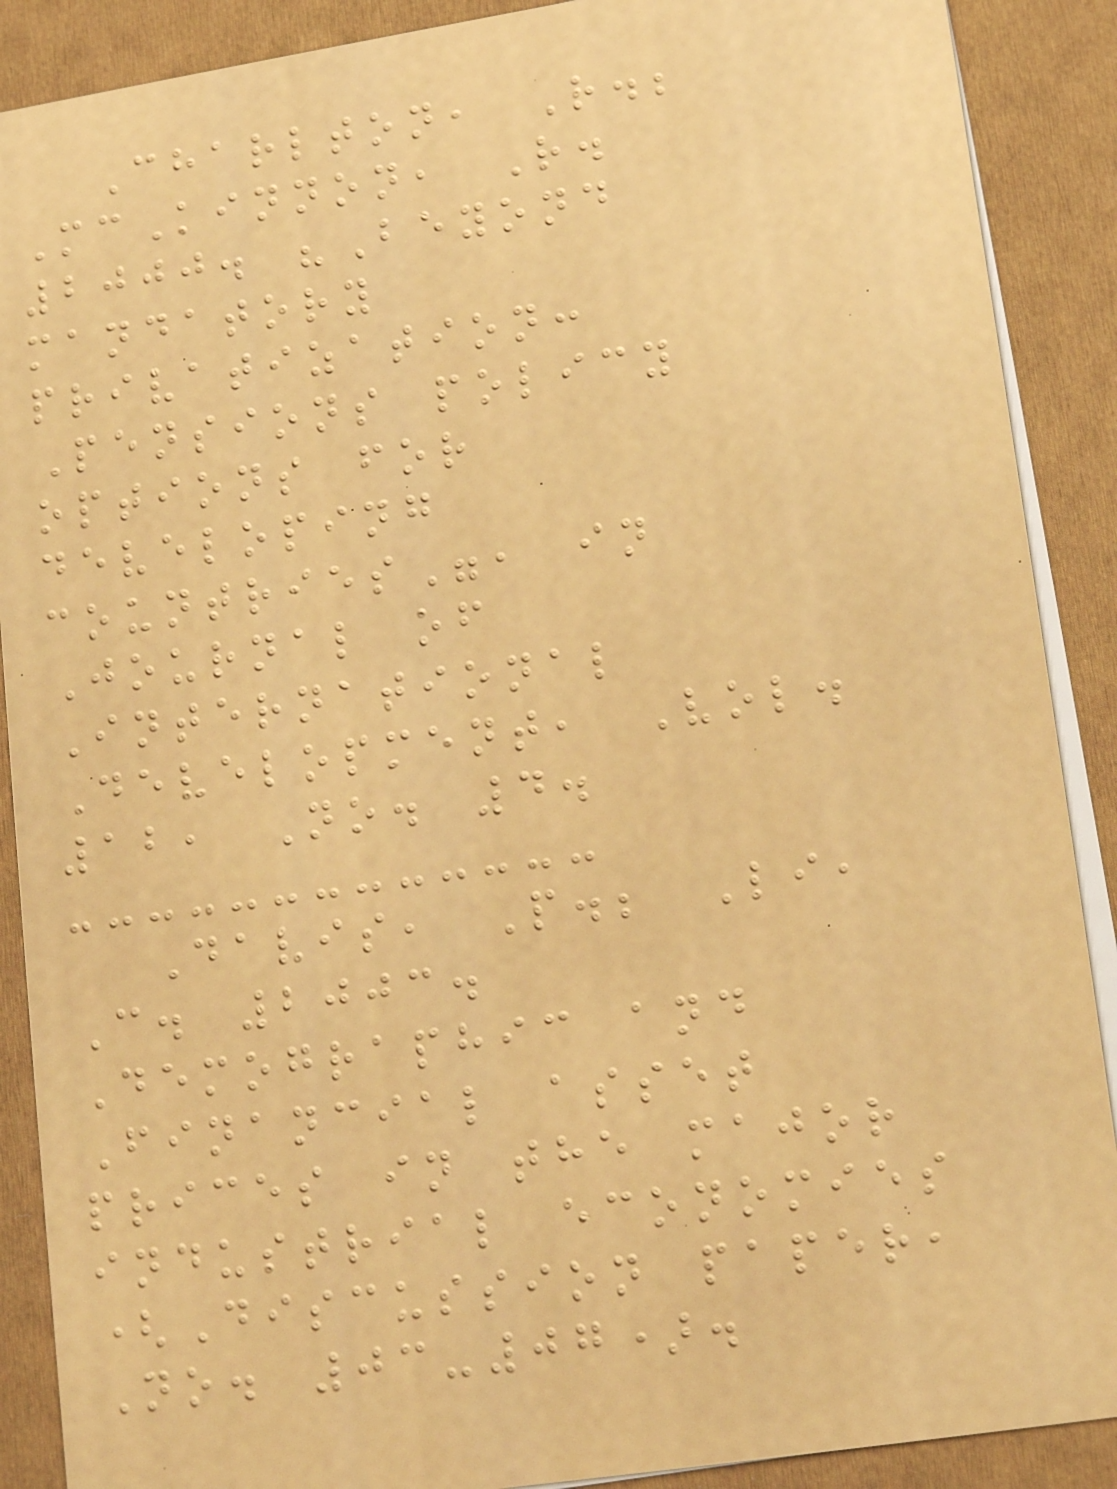Charlton, R.;
McKinnon, R.
2000. "Beyond
mandatory
privatization:
Pensions policy
options for
developing
countries", in
Journal of
International
Development, Vol.
12, No. 4.
Davis, P.; Li,
C. 2003.
Demographic and
Financial asset
prices in the major
industrial economies
(Discussion paper,
No. 03-07).
